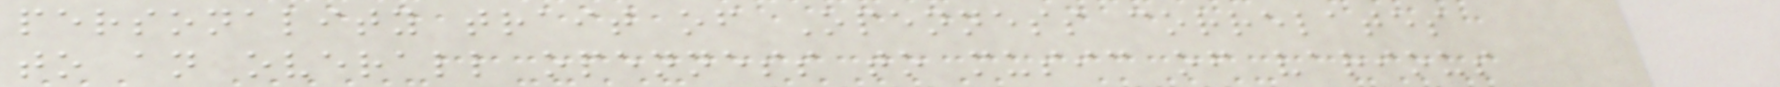personality trait of Openness correlates
to an overall openness to music of various
